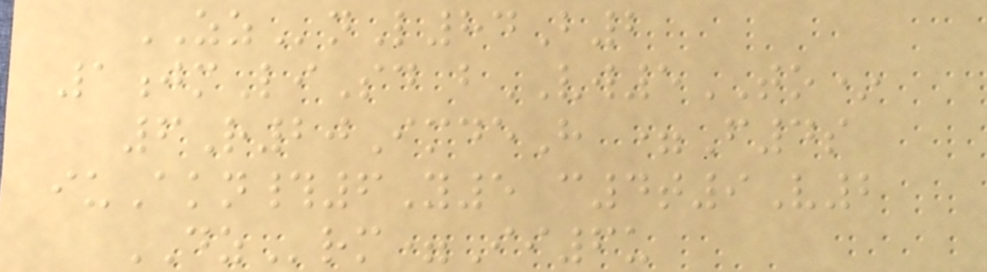ZZnL84B2
1jmLiSd bVW5TO*
6R20ImdeH =F4s
iuAkn#6Y5 c4t9V2
DZrm=Ii6u
